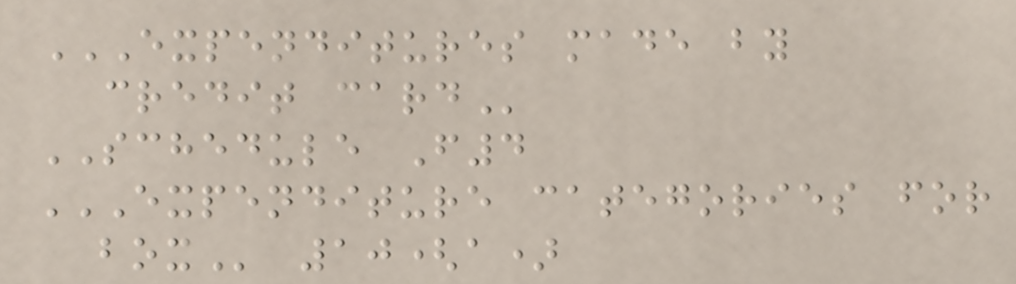EXPENDITURES MADE BY
CREDIT CARD
SCHEDULE F4
EXPENDITURE CATEGORIES FOR
BOX 10(a)
